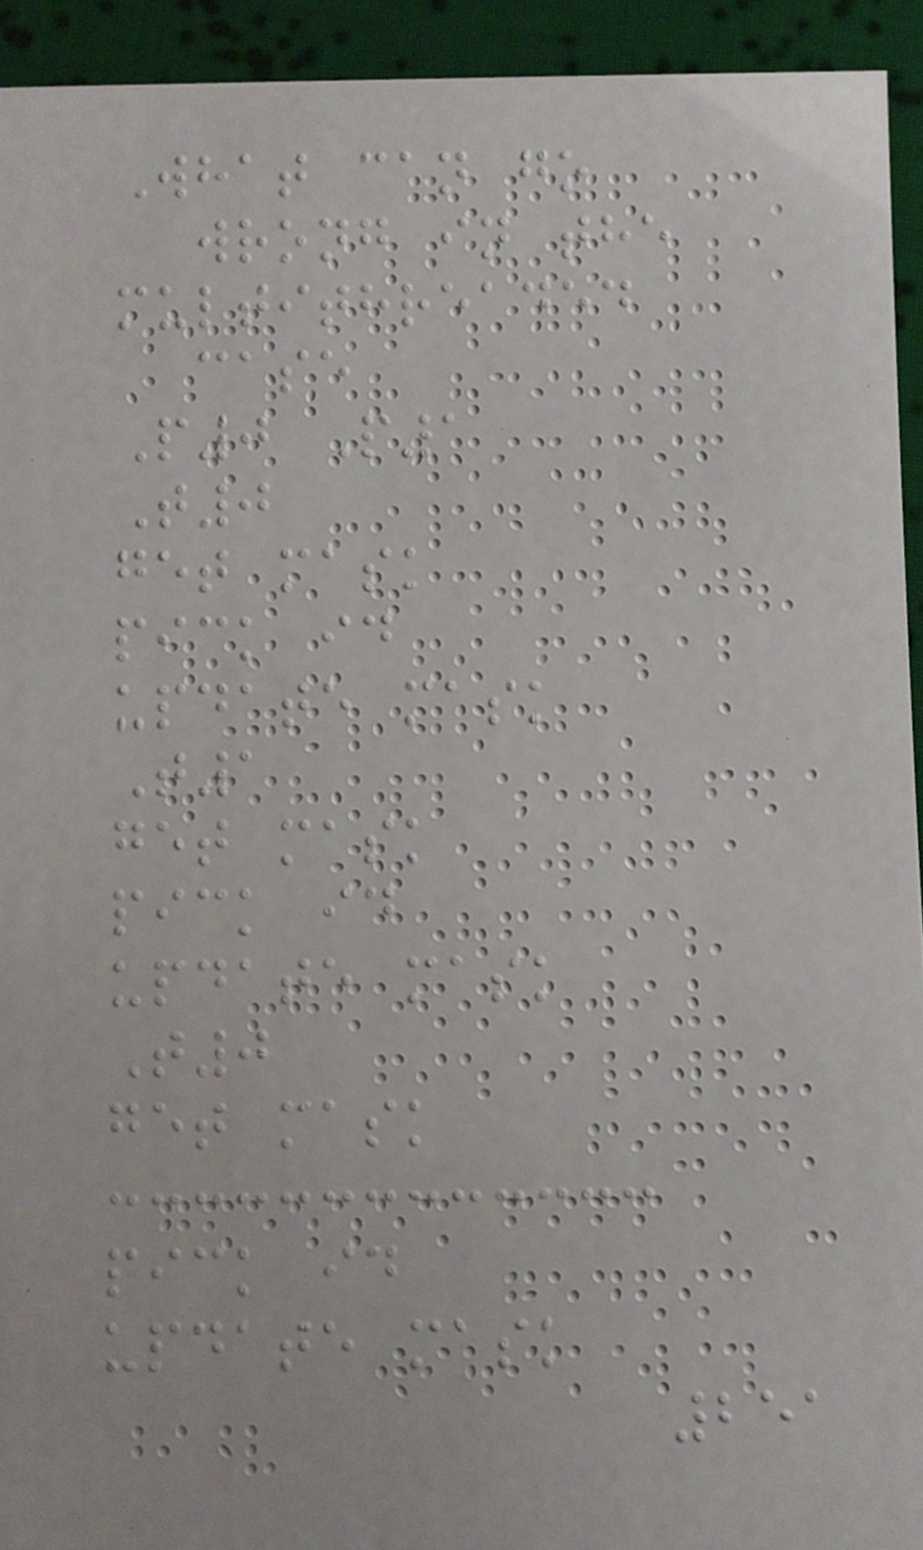What can go
wrong in the
multithreaded
case
P0 P1
T0
get mask
pick id
update mask
T1
get mask
pick id
update mask
T0
get mask
pick id
update mask
251
